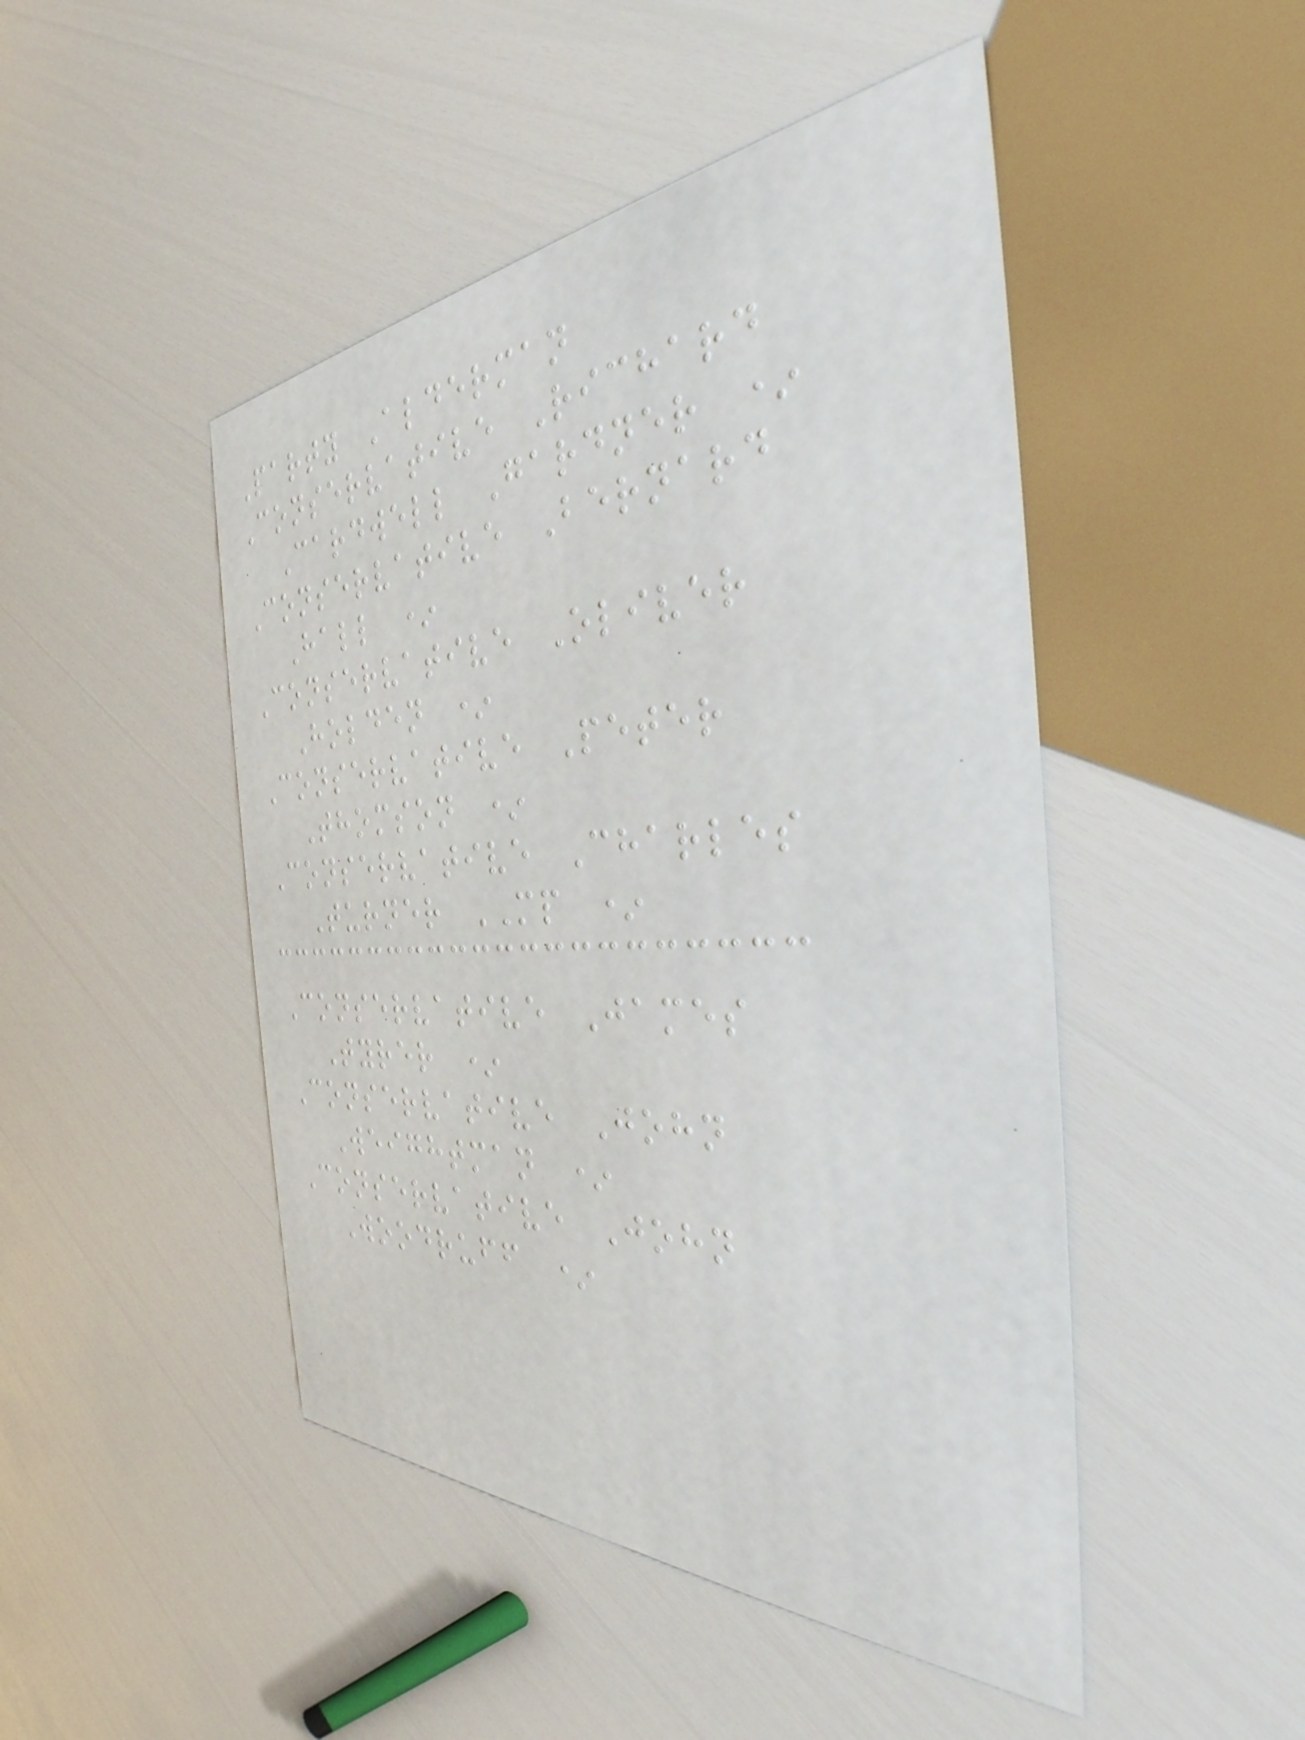Party Alderman
Conservative Richard
Cardwell Gardner *
Conservative Bernard
Hall *
Conservative Oliver
Holden *
Conservative Peter
Thomson *
Conservative Charles
Turner MP *
Conservative James
Tyrer *
Conservative John
Weightman *
Conservative John
Woodruff *
